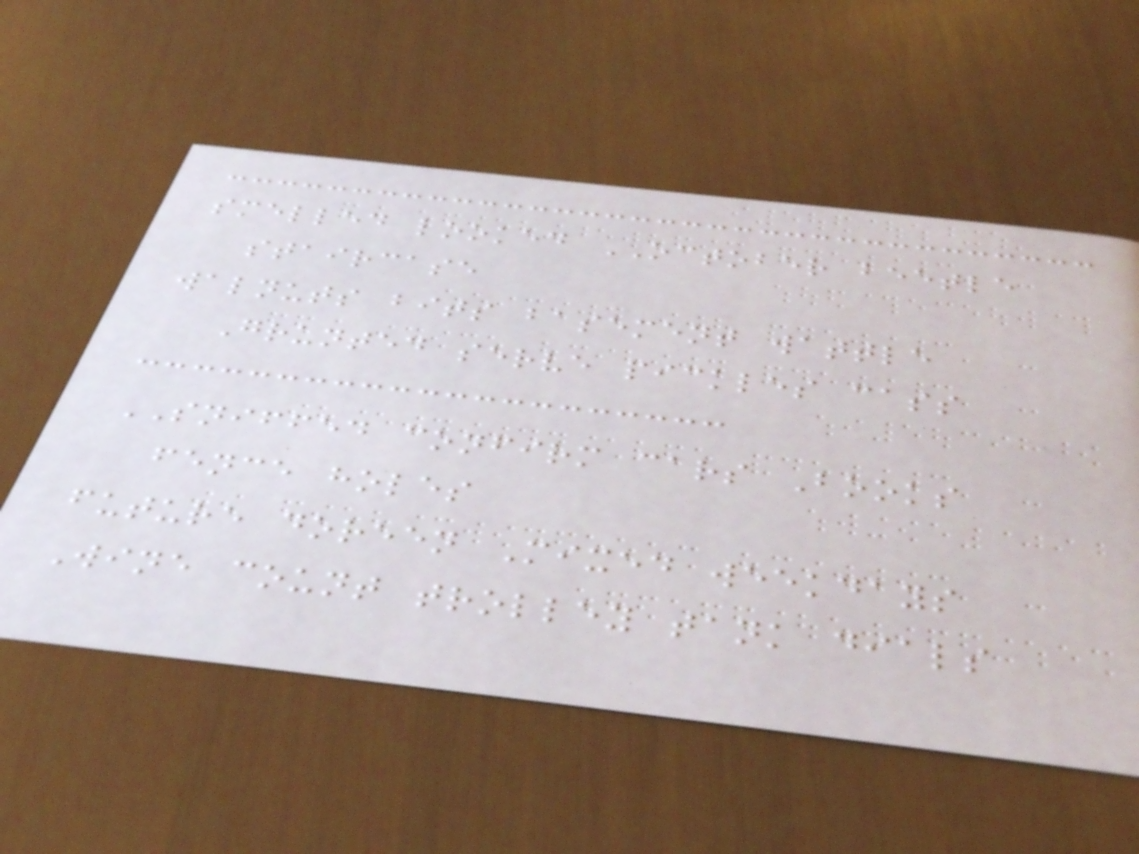smelled looked OCTOBER beetle
staircase
walnuts bits basement wattle
Grunted serve pickles cass
SNIFFED confirm cars Books
fence holes
future doreen Mixed weekdays
Wine count trolley tank dials
